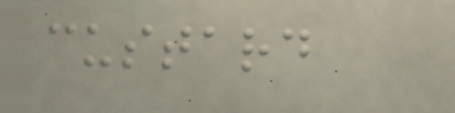custard
